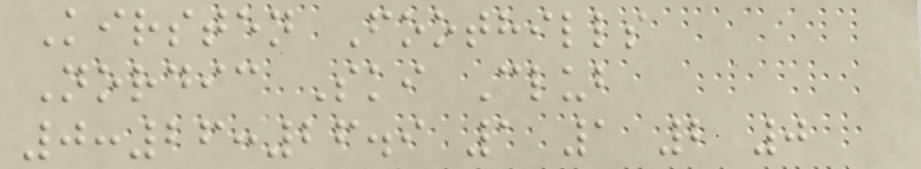Kirsten Foothills
Nordic Ski Club
0:26:26.9 1 1 2 0
